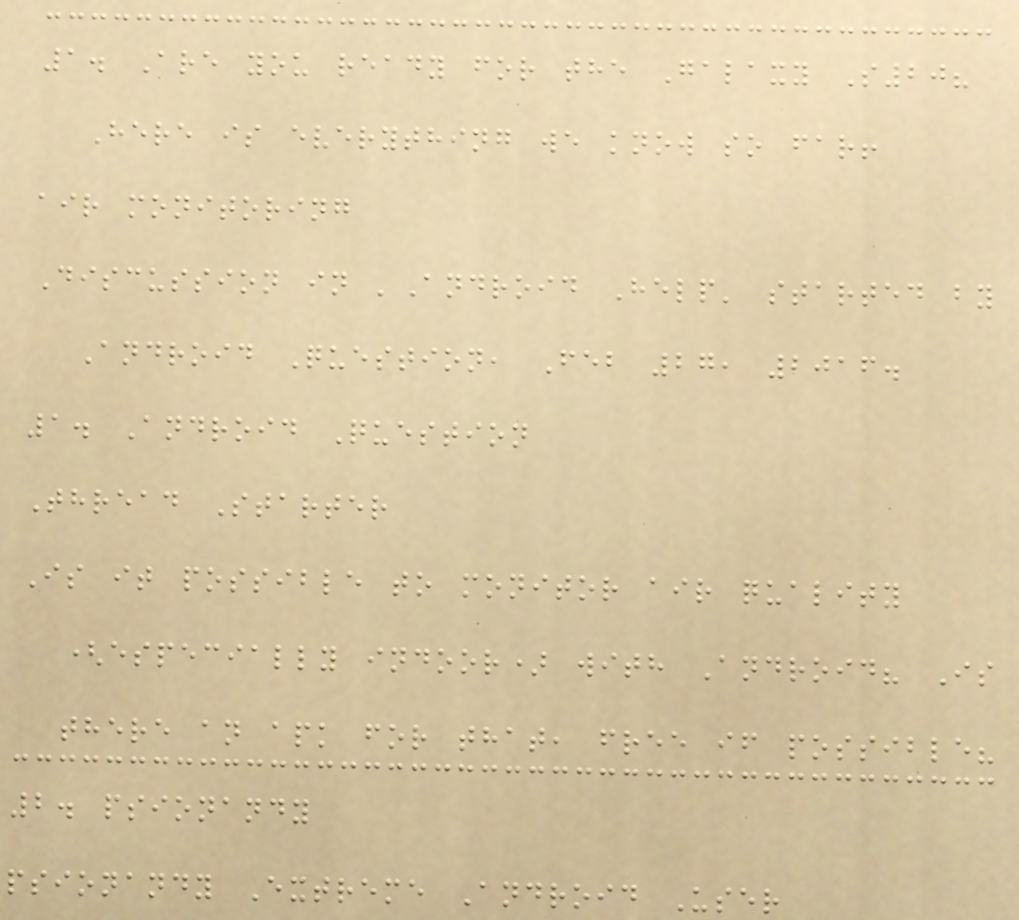1. Are you ready for the Galaxy S20?
Here is everything we know so far!
air monitoring
Discussion in 'Android Help' started by
Android Question, Feb 27, 2016.
1. Android Question
Thread Starter
Is it possible to monitor air quality
(especially indoor) with Android? Is
there an apk for that, free if possible?
2. psionandy
psionandy Extreme Android User
